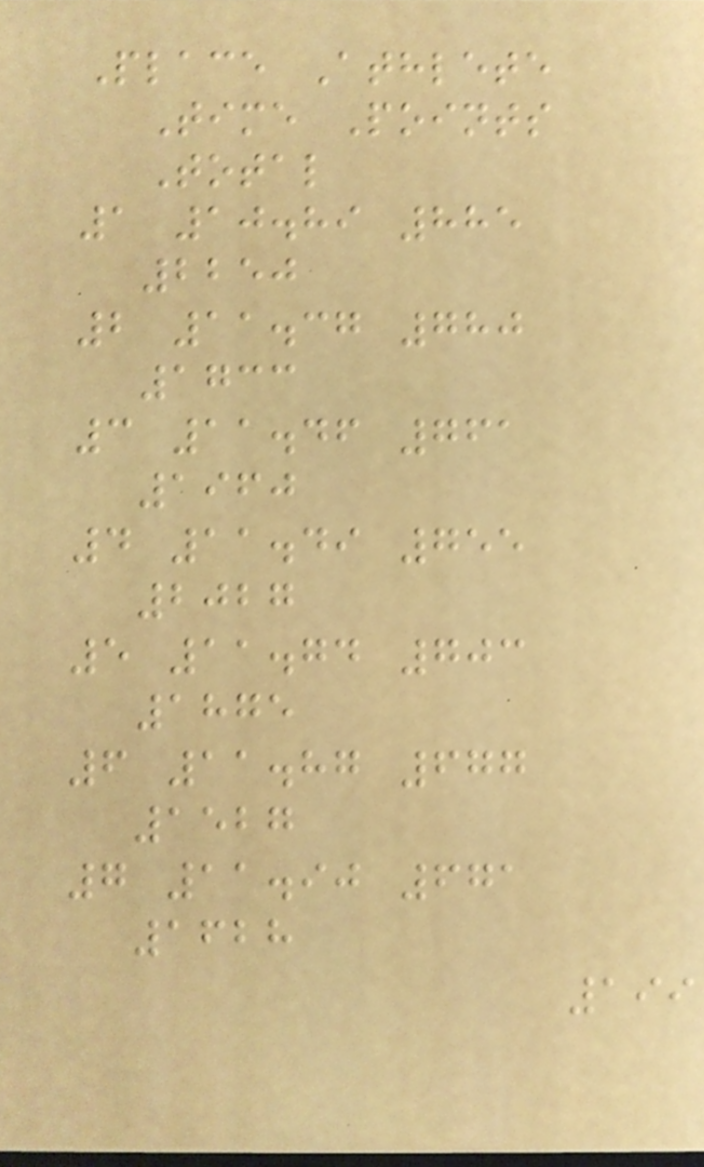Place Athlete
Time Points
Total
1 10.89 885
2250
2 11.37 780
1733
3 11.46 761
1960
4 11.49 755
2027
5 11.74 703
1875
6 11.87 677
1527
7 11.90 671
1628
199
